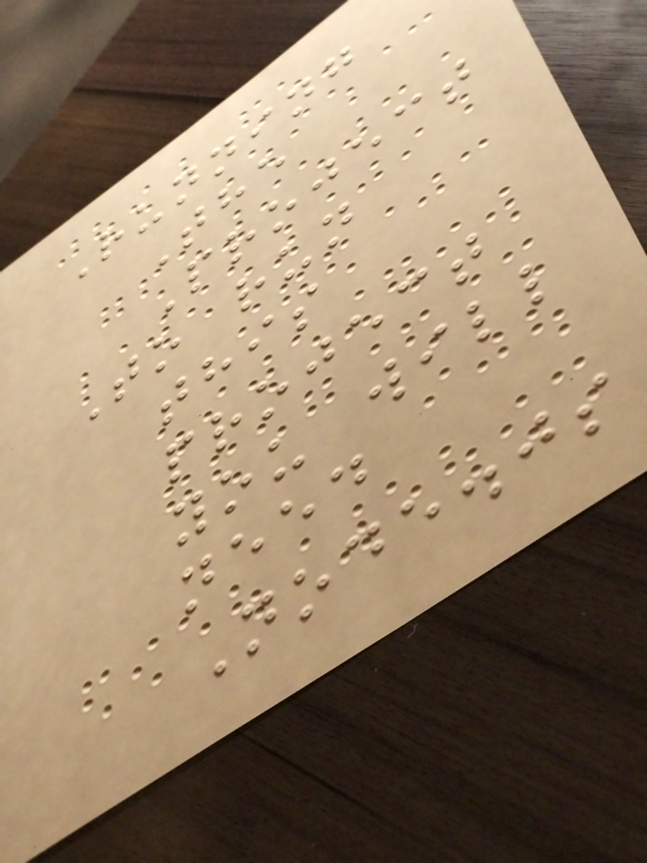Running
The
Project
To run
this
project
you will
need
Node.js
